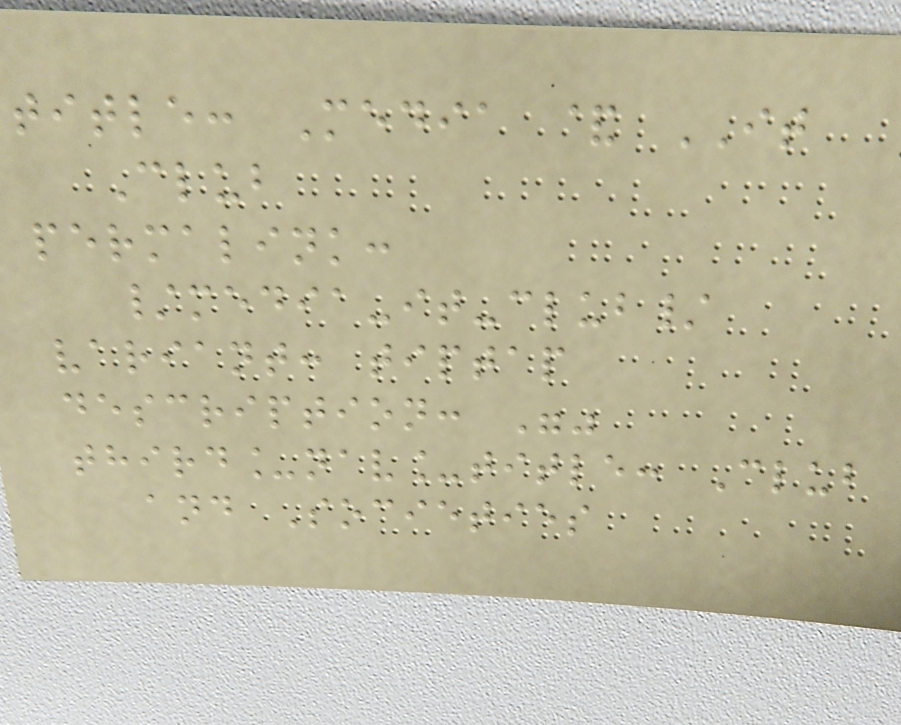title: Media & IT
Club
permalink:
/media-it-club/
variant: tiptap
description: ""
third_nav_title: Club
and Societies
